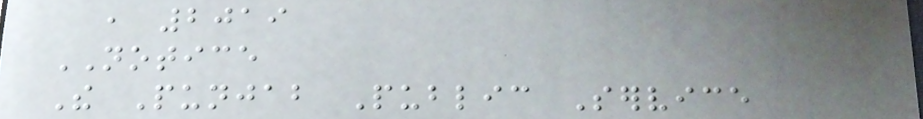, 2019
NOTICE
The Punjab Public Service
